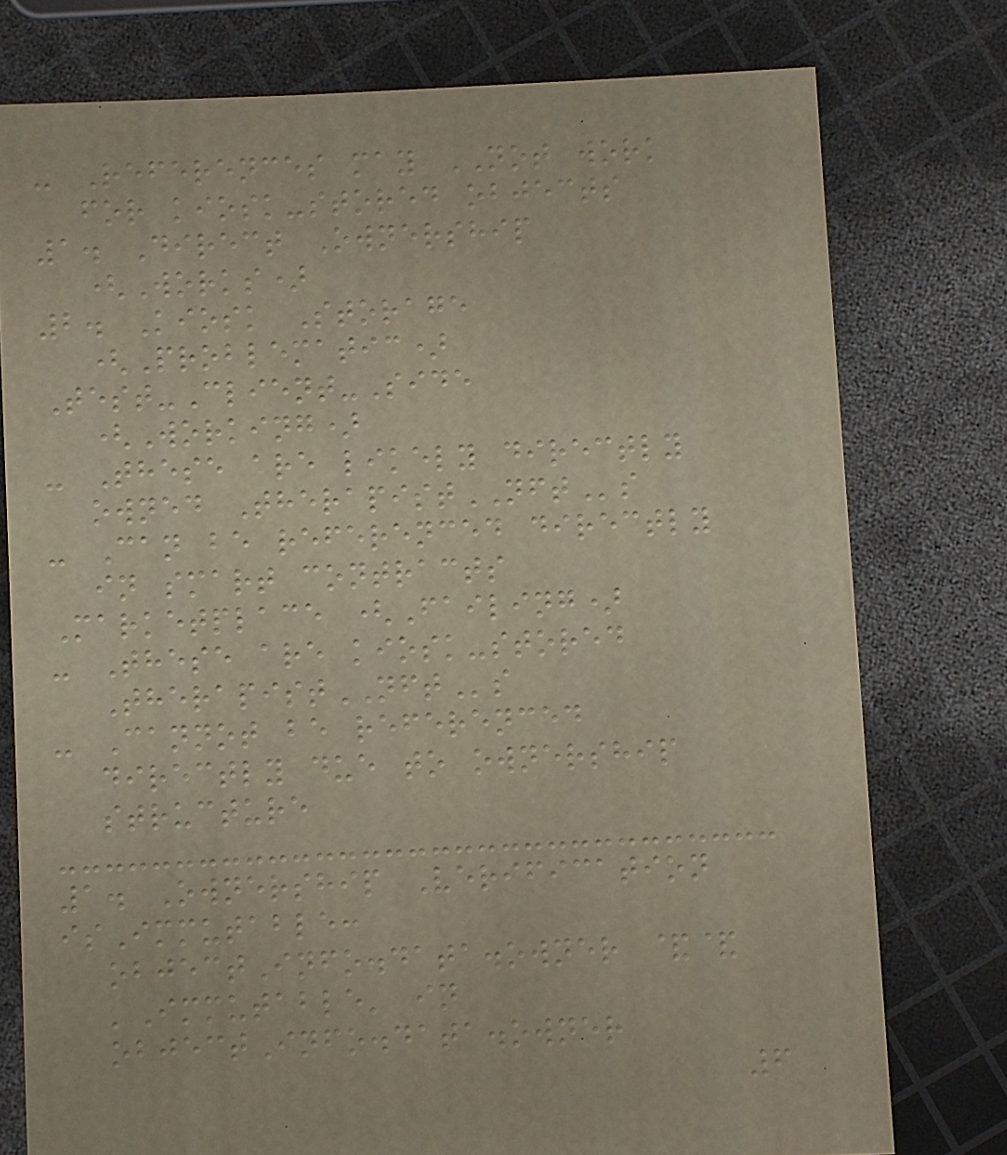- References may NOT work
for kiosk-stored objects
1. Direct Ownership
(Works)
2. Kiosk Storage
(Problematic)
Test-Client-Side
(Working)
- These are likely directly
owned TherapistNFTs
- Can be referenced directly
in smart contracts
Marketplace (Failing)
- These are kiosk-stored
TherapistNFTs
- Cannot be referenced
directly due to ownership
structure
1. Ownership Verification
isImmutable:
objectInfo.data.owner &&
'Immutable' in
objectInfo.data.owner
6
